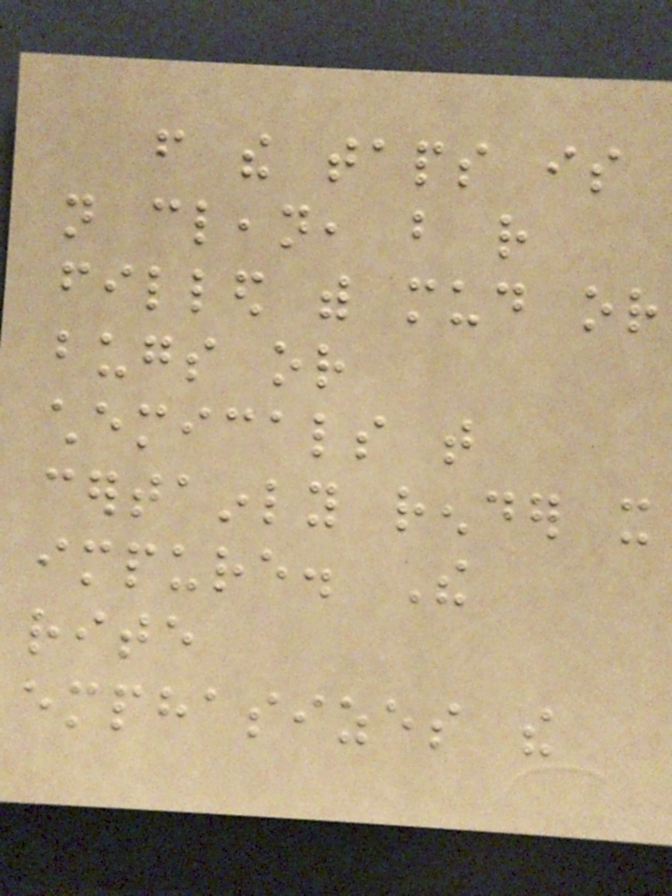from the taps is
not clean, but rather
filled with mud or
bugs or
chemicals that
certainly render it
impure. The
rite
emphasizes the
